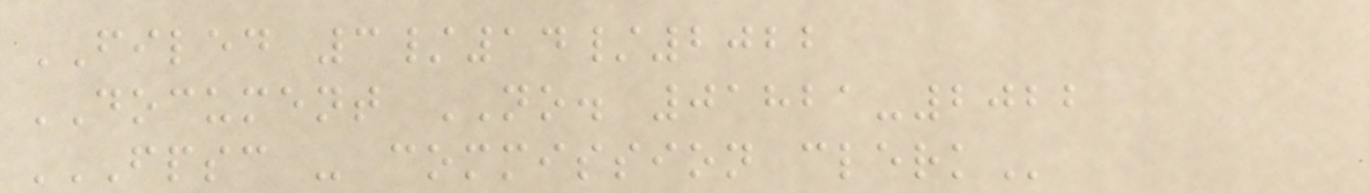FILED 3/14/2022
DOCUMENT NO. 01821-2022
FPSC - COMMISSION CLERK
